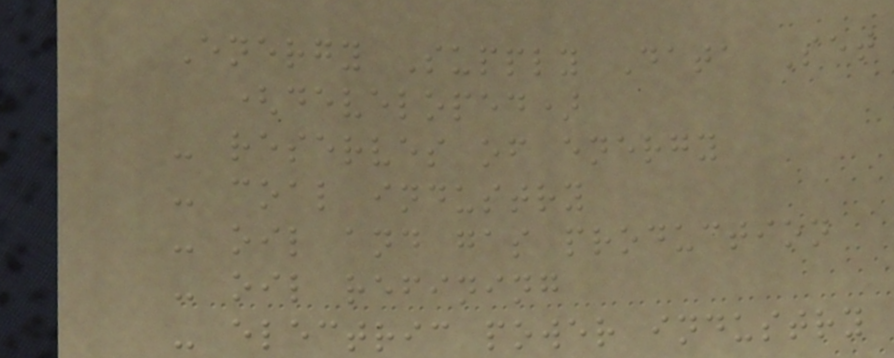Energy Supply Data Set
(developed)
- reserves of energy
- coal industry
- oil and gas production
- oil refining
- electric power industry
